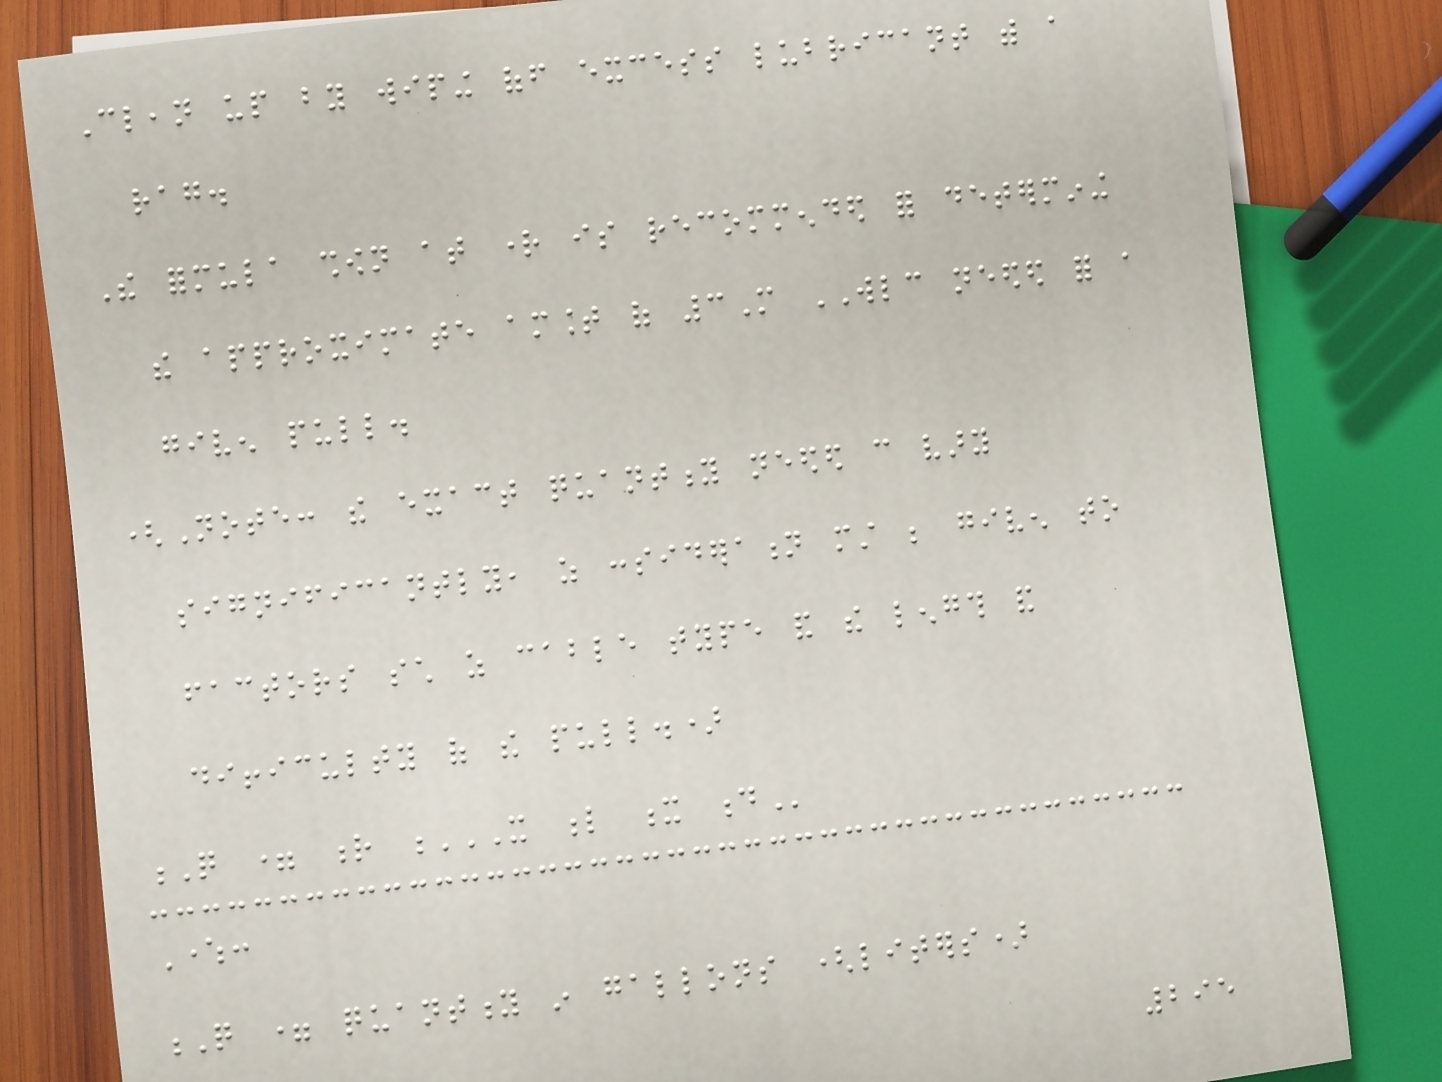Clean up by wiping off excess lubricant with a
rag.
The formula shown at right is recommended for determining
the approximate amount of 3M WLC needed for a
given pull.
(Note: the exact quantity needed can vary
significantly, as consideration must be given to
factors such as cable type and the length and
difficulty of the pull.)
Q = r X L X D
Where:
Q = quantity in gallons (liters)
295
